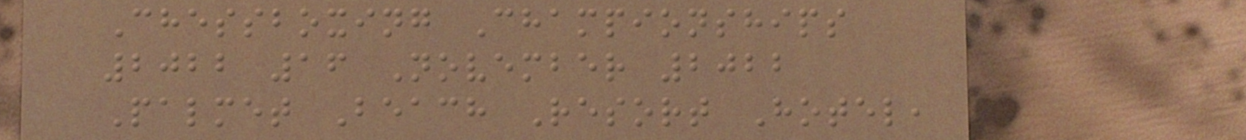Chessboxing Championships
2022 16 November 2022
Palmet Beach Resort Hotel,
